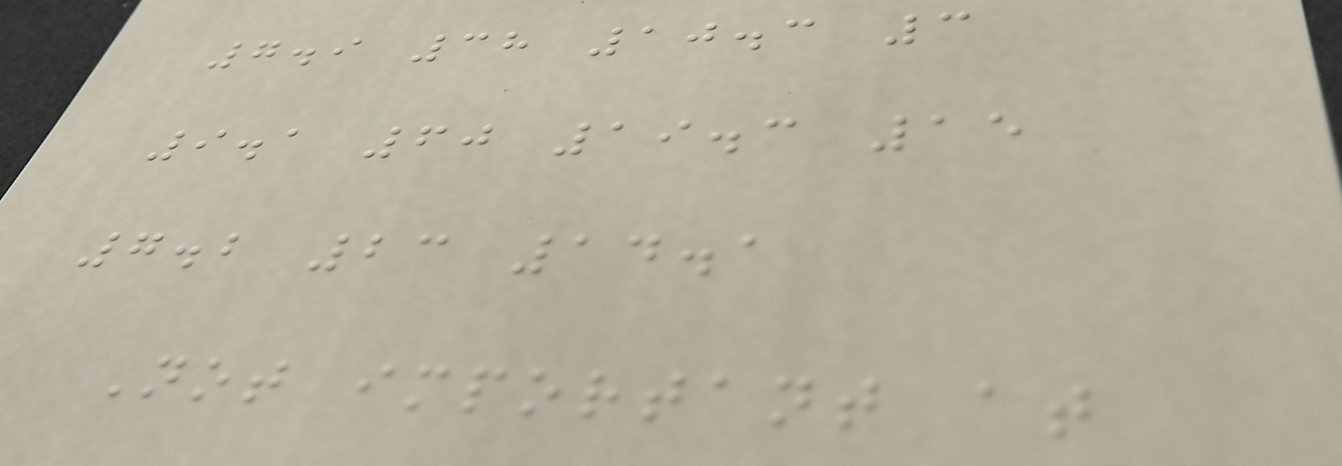7.9 38 10.3 3
9.1 60 19.3 15
7.2 23 14.1
Not important at
